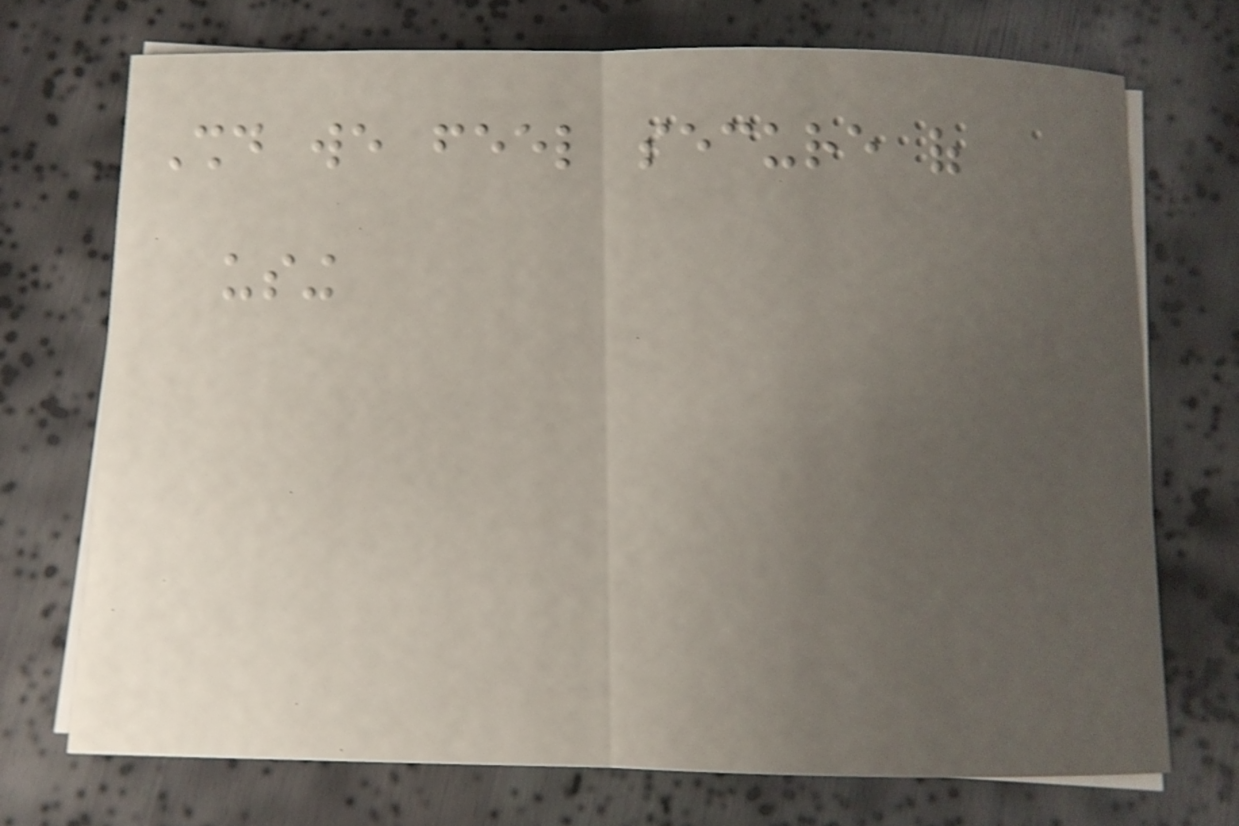Should we feel secure of
using
